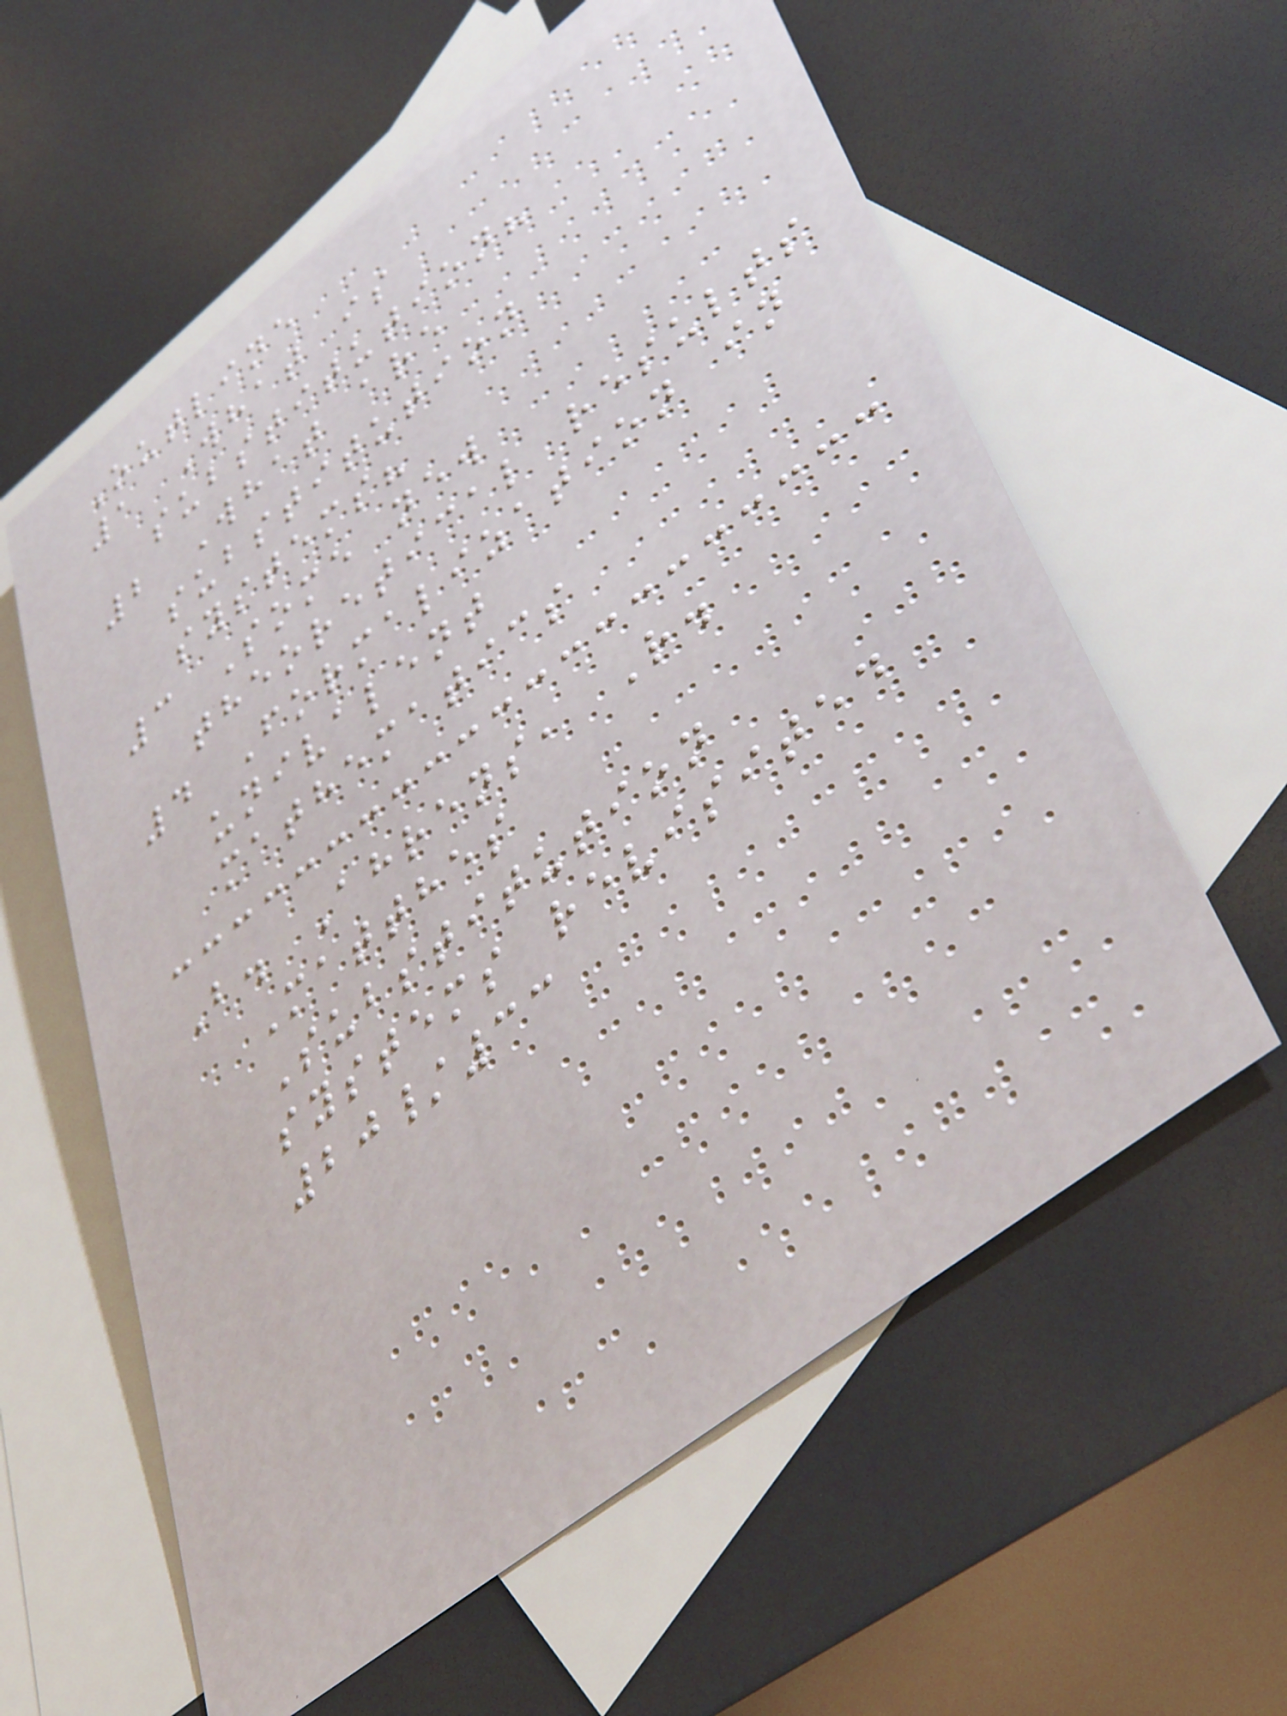Outline
1 What is
substitution?
2 What are
substitution
systems?
3 Some new
theoretical results
4 Formalization in
univalent
mathematics
B. Ahrens, R.
Matthes
Substitution
systems revisited
20/33
